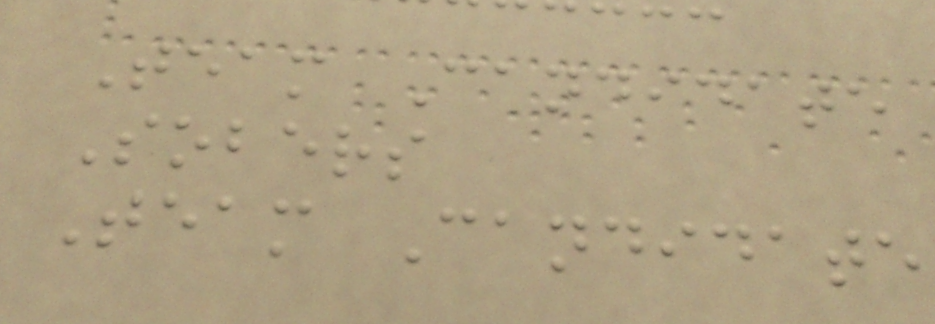Team Candidate
Sobers
Team Candidate
